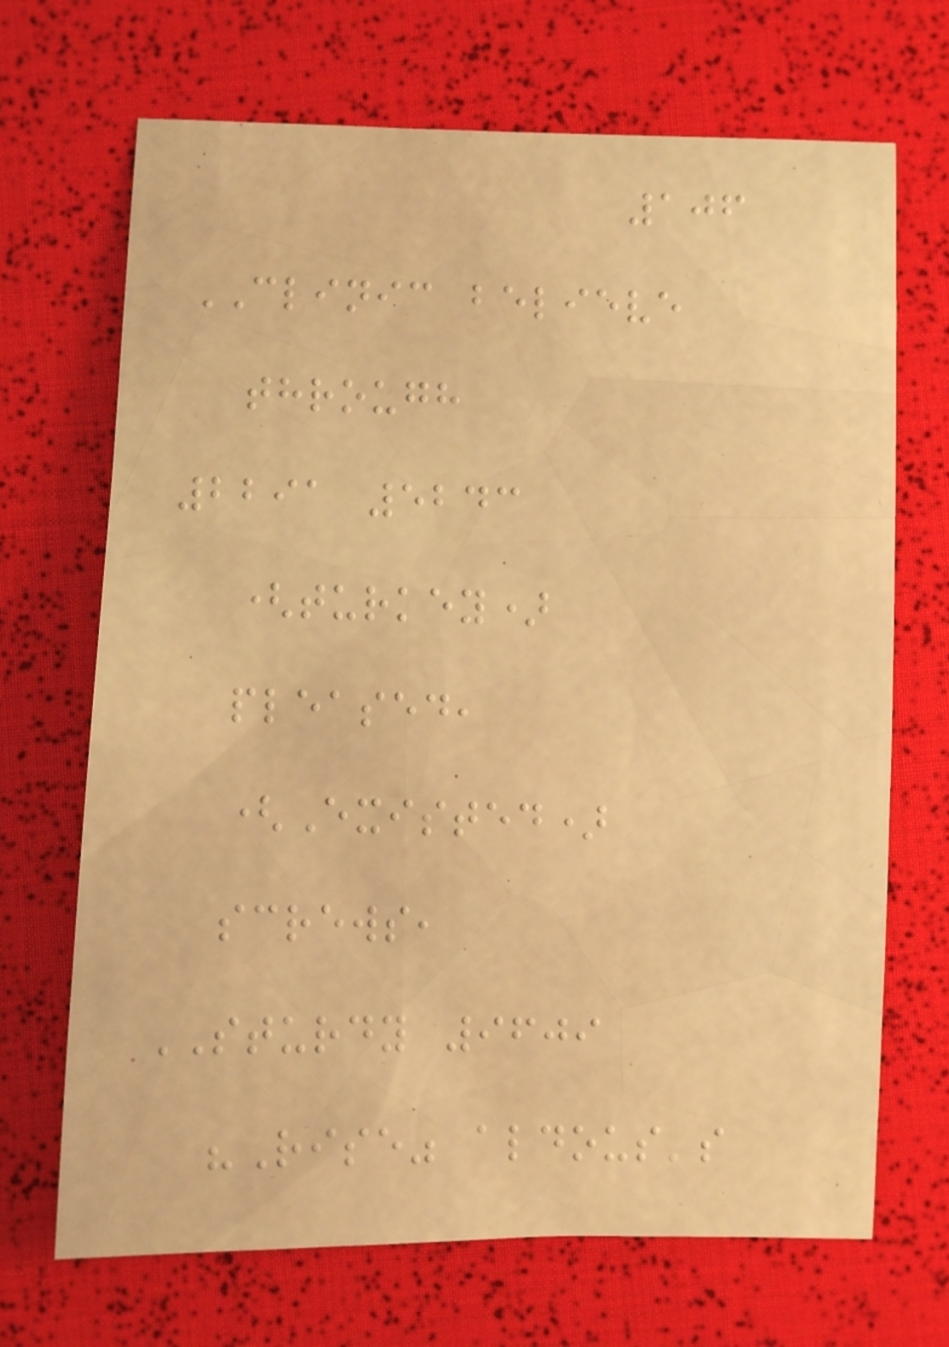106
CLINIC believe
through
2291 5243
(turkey)
pleased,
(Existed)
screws,
STURDY 9609
"Rise" aldous's
